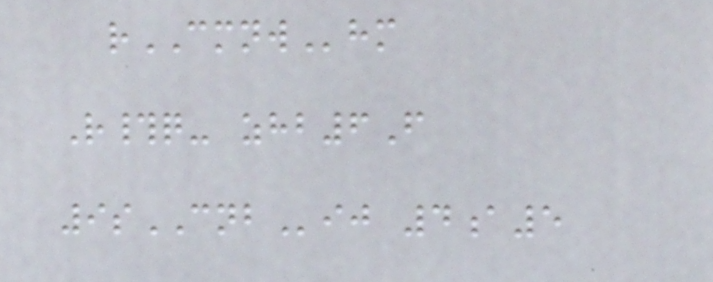rCMNWhm
R#q- zhb6F
9sCNBij 4a5
